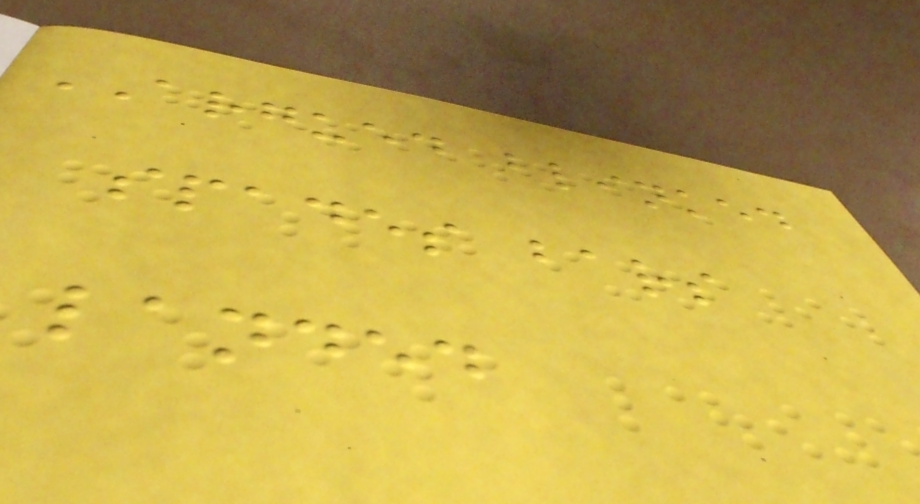ARGUED blinked
spades bars
landed
